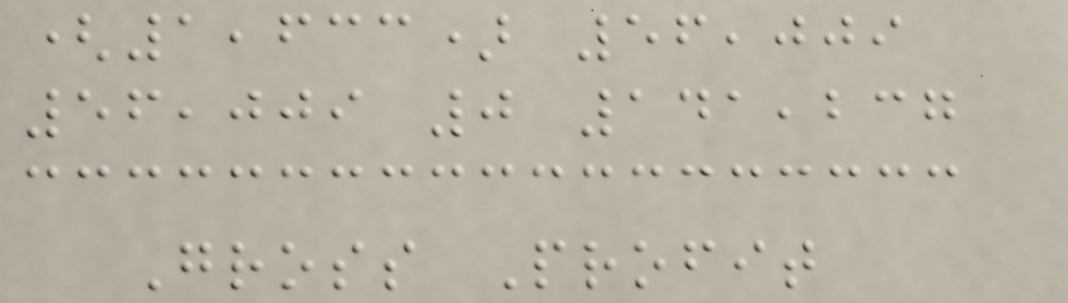(1,633) 56,009
56,009 0 141,237
Gross Profit
